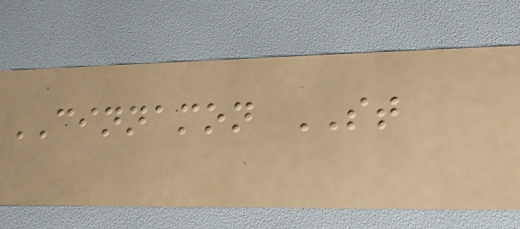CINNAMON ST
